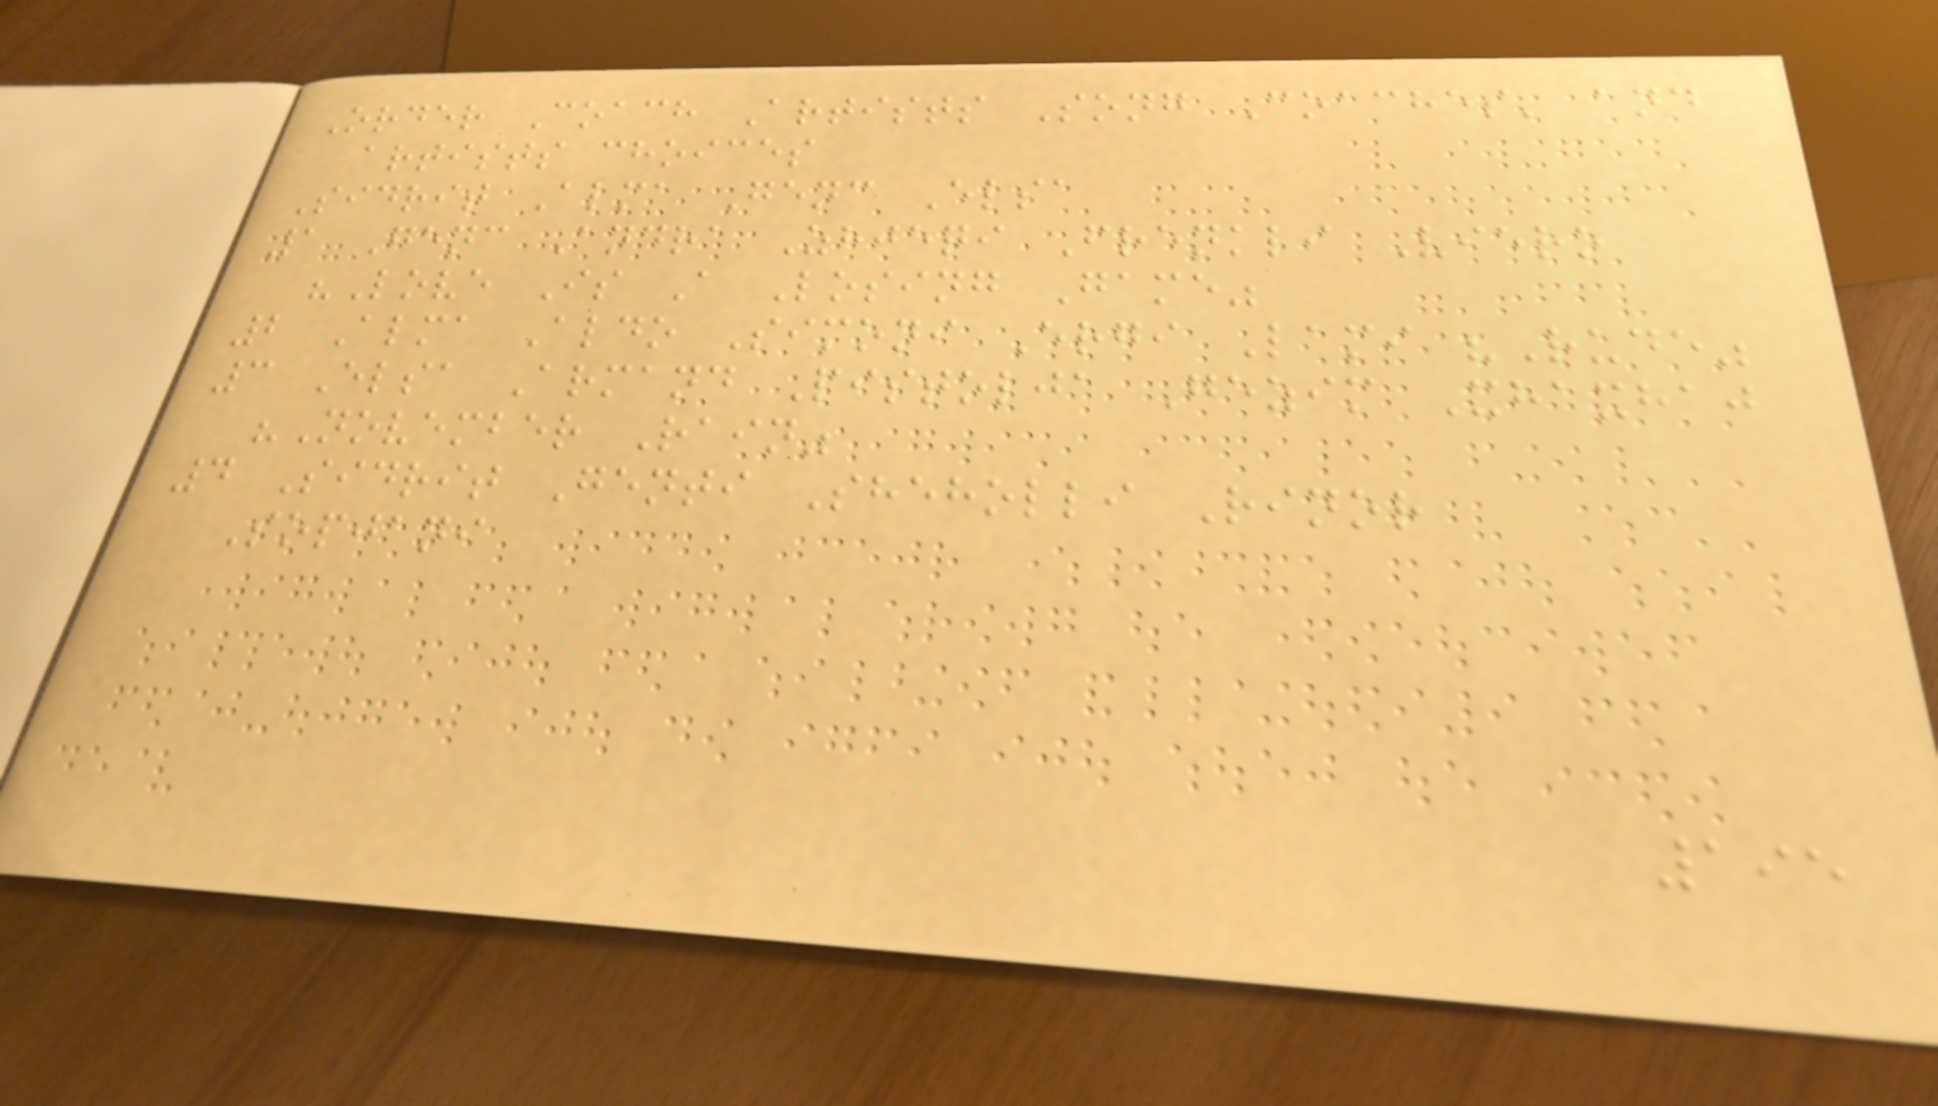Order Coach Artists Song Coaches' and
artists choices
Sidrit Alma Genc Elsa
1 Genc Andra Zhjeqi Frenkli Viero
"Love Is A Losing Game"
2 Alma Aldo Simoni Ergi Lami "Rude"
3 Elsa Armand Pistolja Gezim Xhaxhaj
"November Rain"
4 Sidrit Genti Sheholli Rinor
Sopjani
195
